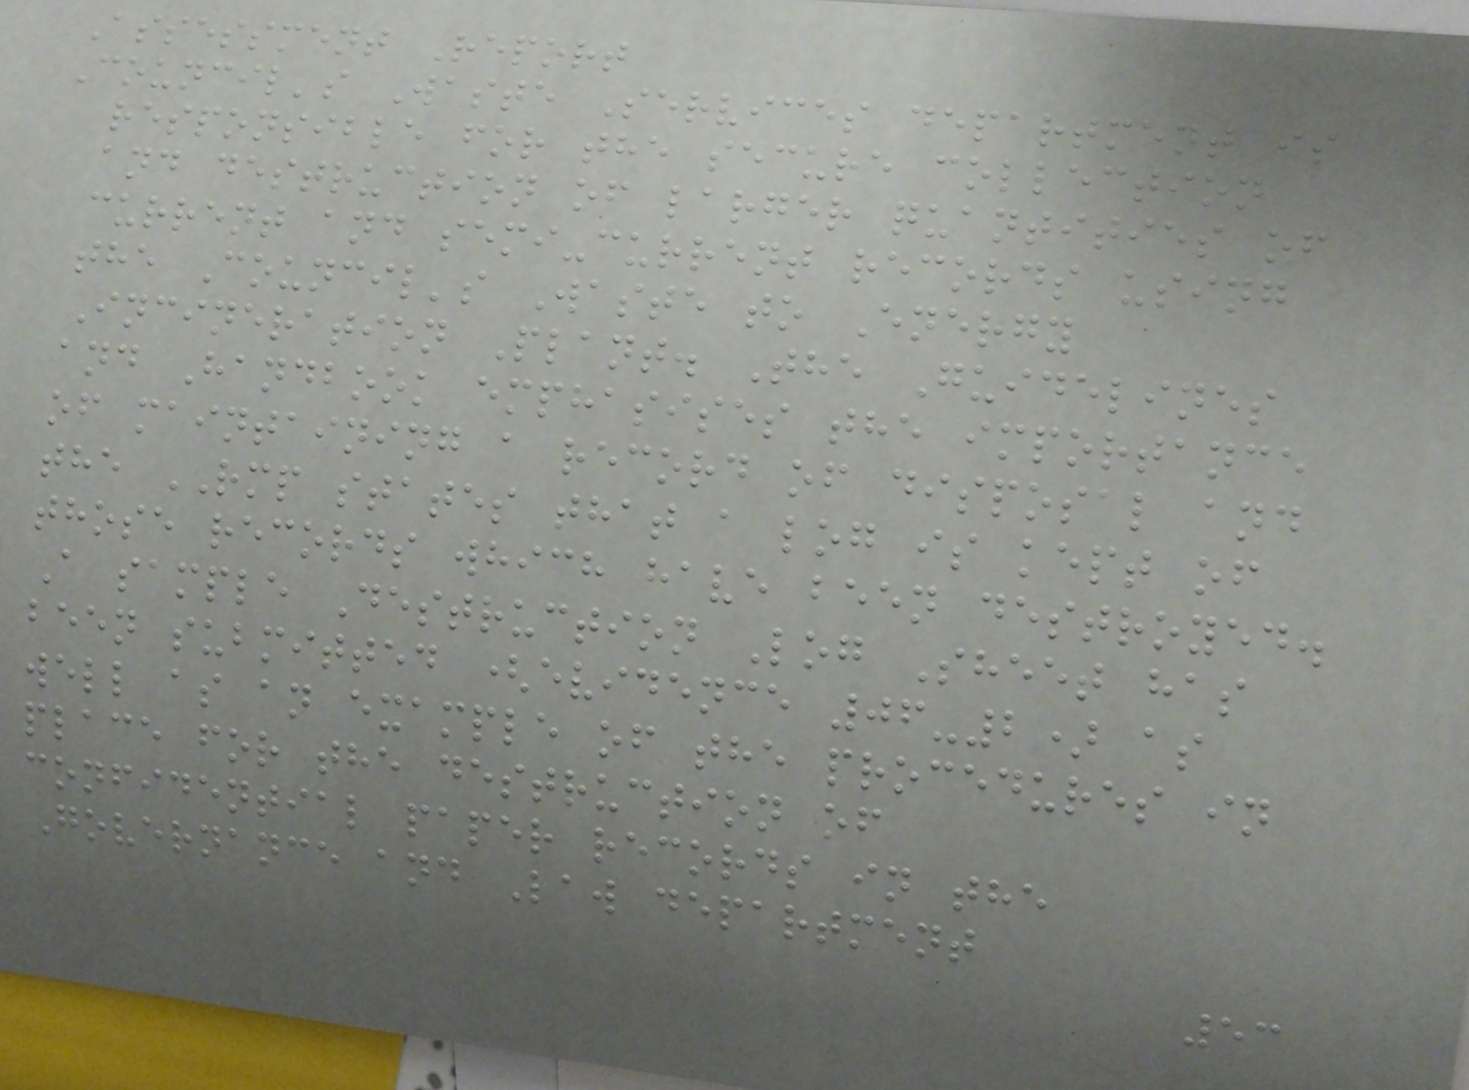Assessment Report
Council's Waste Services department is
responsible for the secure collection
and destruction of larger quantities of
current and semi-current records using
the Council's Waste to Energy
Incineration Plant. The Guidelines
and Handbook emphasises the importance
of maintaining a record of disposal and
the RMP states that a log is kept of
those records which have been destroyed.
A sample Destruction Log Sheet has
been submitted (evidence 06-2) as
well as an example of the procedures in
place for the destruction of
confidential paper records in the
Governance and Law department
53
